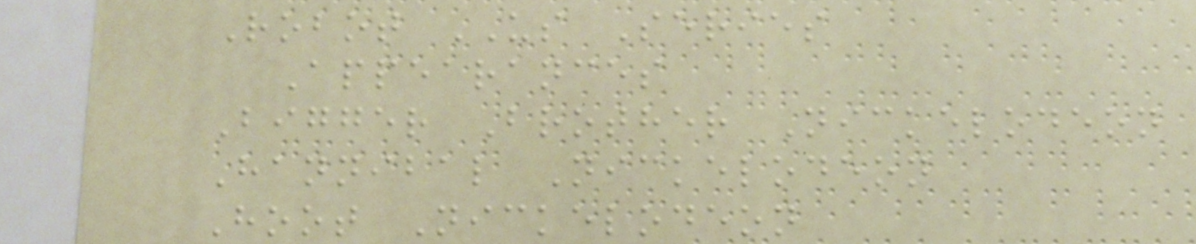Robot US Series
Appearances
Bigger Brother Nickelodeon
Hannibal Nickelodeon
Hoot Nickelodeon
